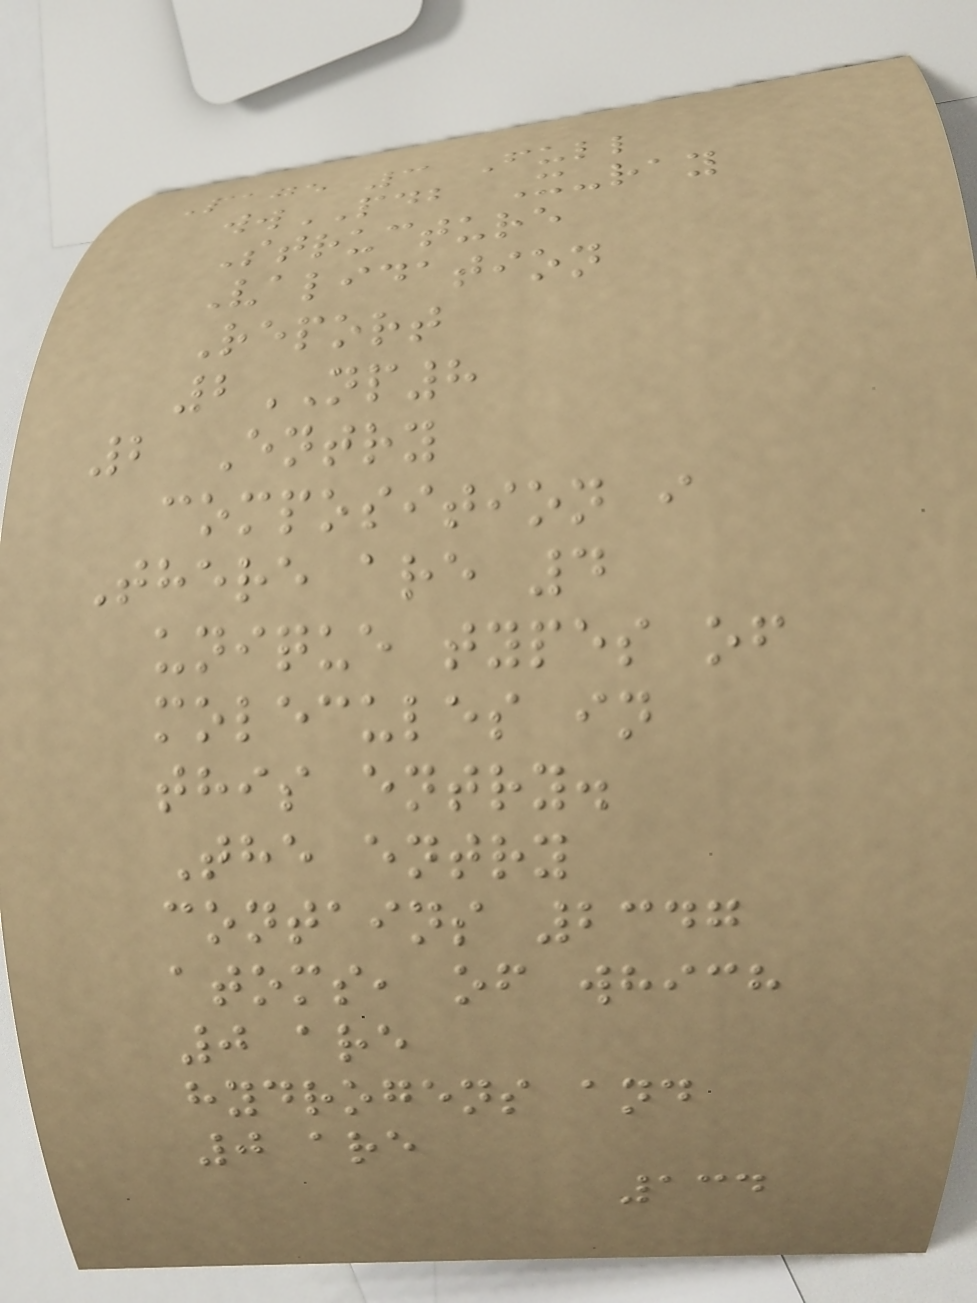Page 3 Full
wwPDB X-ray
Structure
Validation
Report
2NP8
2 Entry
composition i
There are 4
unique types of
molecules in
this entry.
The entry
contains 2347
atoms, of which
0 are
hydrogens and
0 are
134
